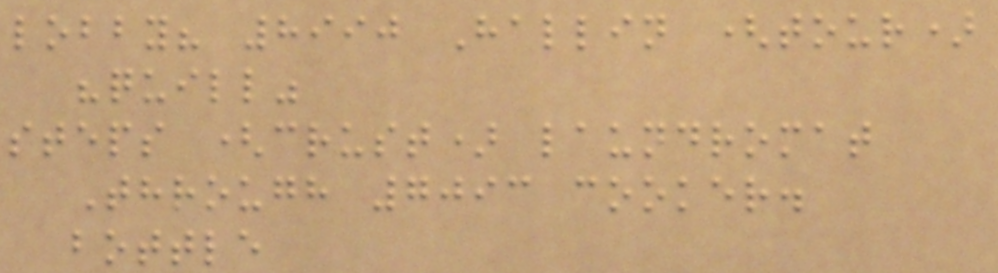lobby? 8990 Hallin (tour)
"quill"
steps (crust) laundromat
Through 7093 cooker.
bottle
